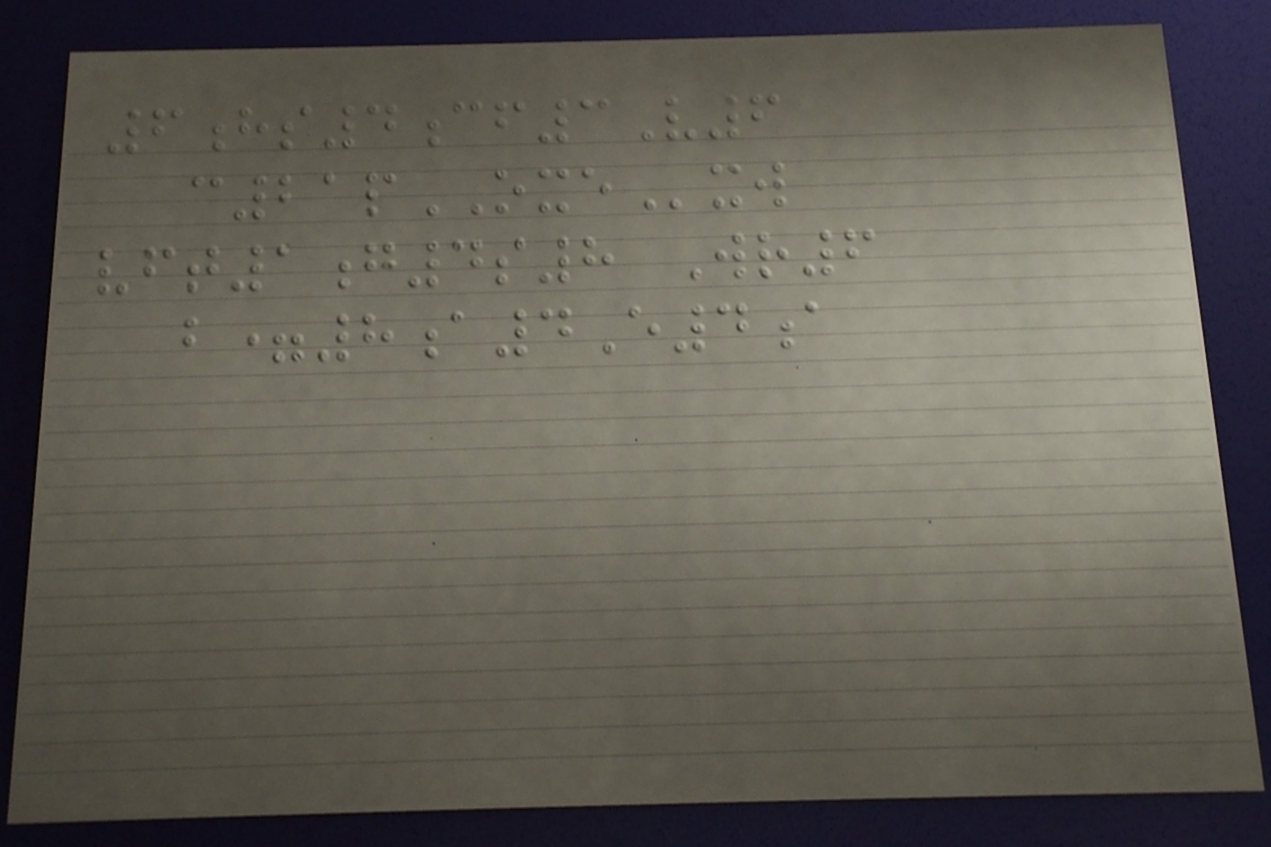6hs4cf3V6
c21pOXExw
vft1g4s8 Wr6
b=8a4E4a
